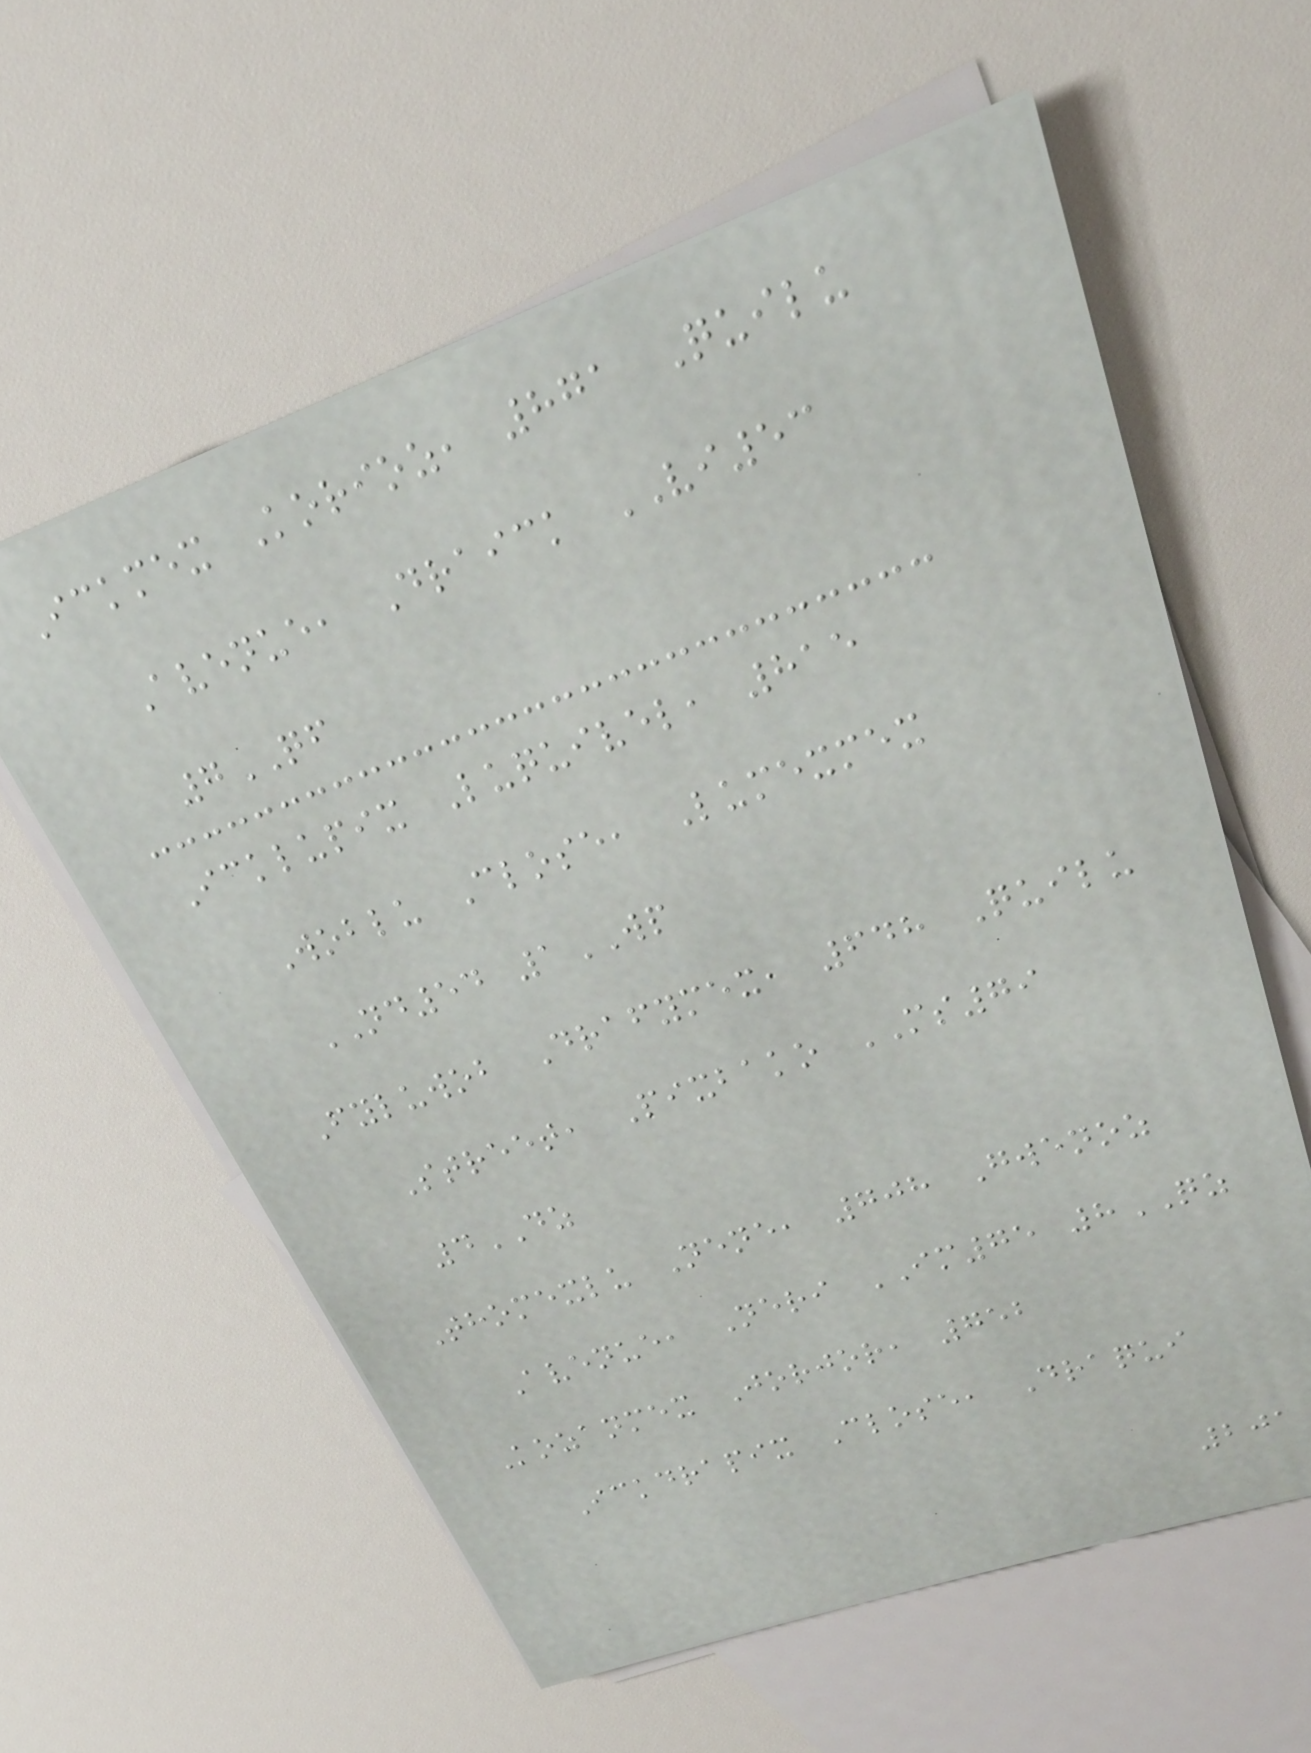Ickmex Korioz, 871 Quilu
Avenue, Draick VI53
7QF
Icklupix Luquivel, 815
Woblu Close, Lumexmex
ND54 1WP
Fyluwob Drafymex, 648 Quilu
Street, Pixbako MS79
4DZ
Thomexlu Nene, 708 Gwenoz
Avenue, Neri IM75 8QZ
Kozanmex Jorjor, 752
Ickdrapix Close, Draqui
201
